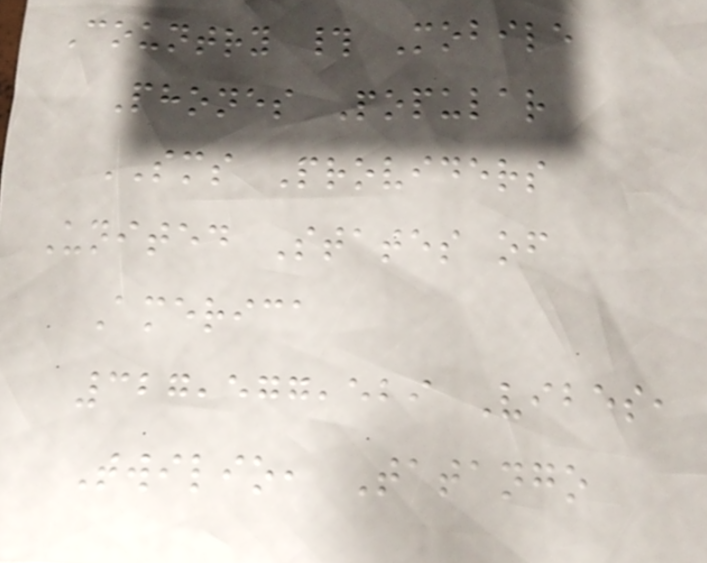Country # Mobile
Phones Popular
SMS Providers
United States of
America
327,577,529 Vibes,
Twilio, Tatango
